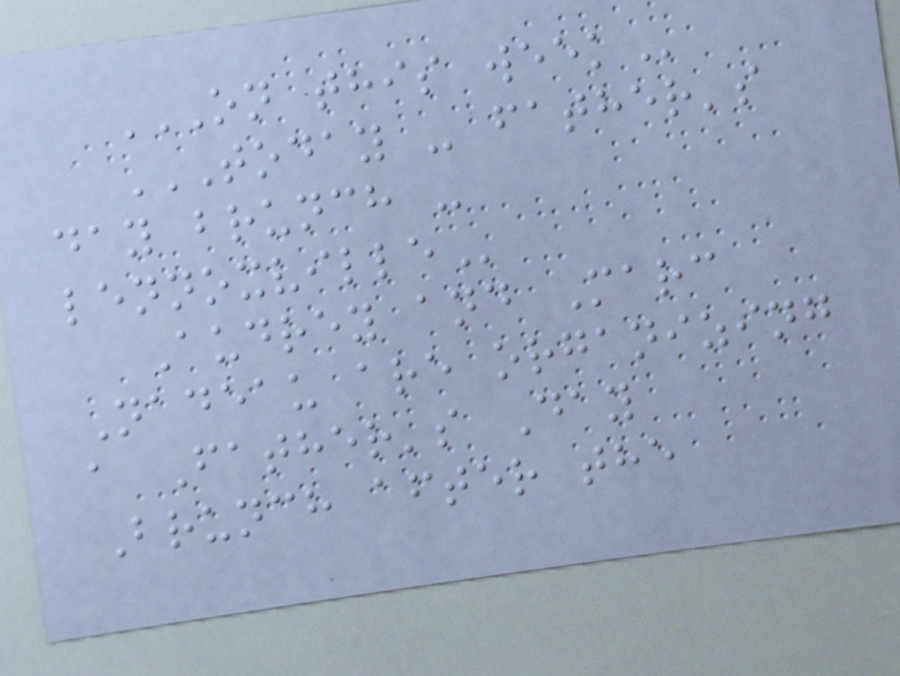ON THIS WEEK
TODAY - FATHER'S
DAY BRUNCH -
LENNOXVILLE
Audrey and Marc
Nadeau are organizing
a Father's Day
Brunch after the
